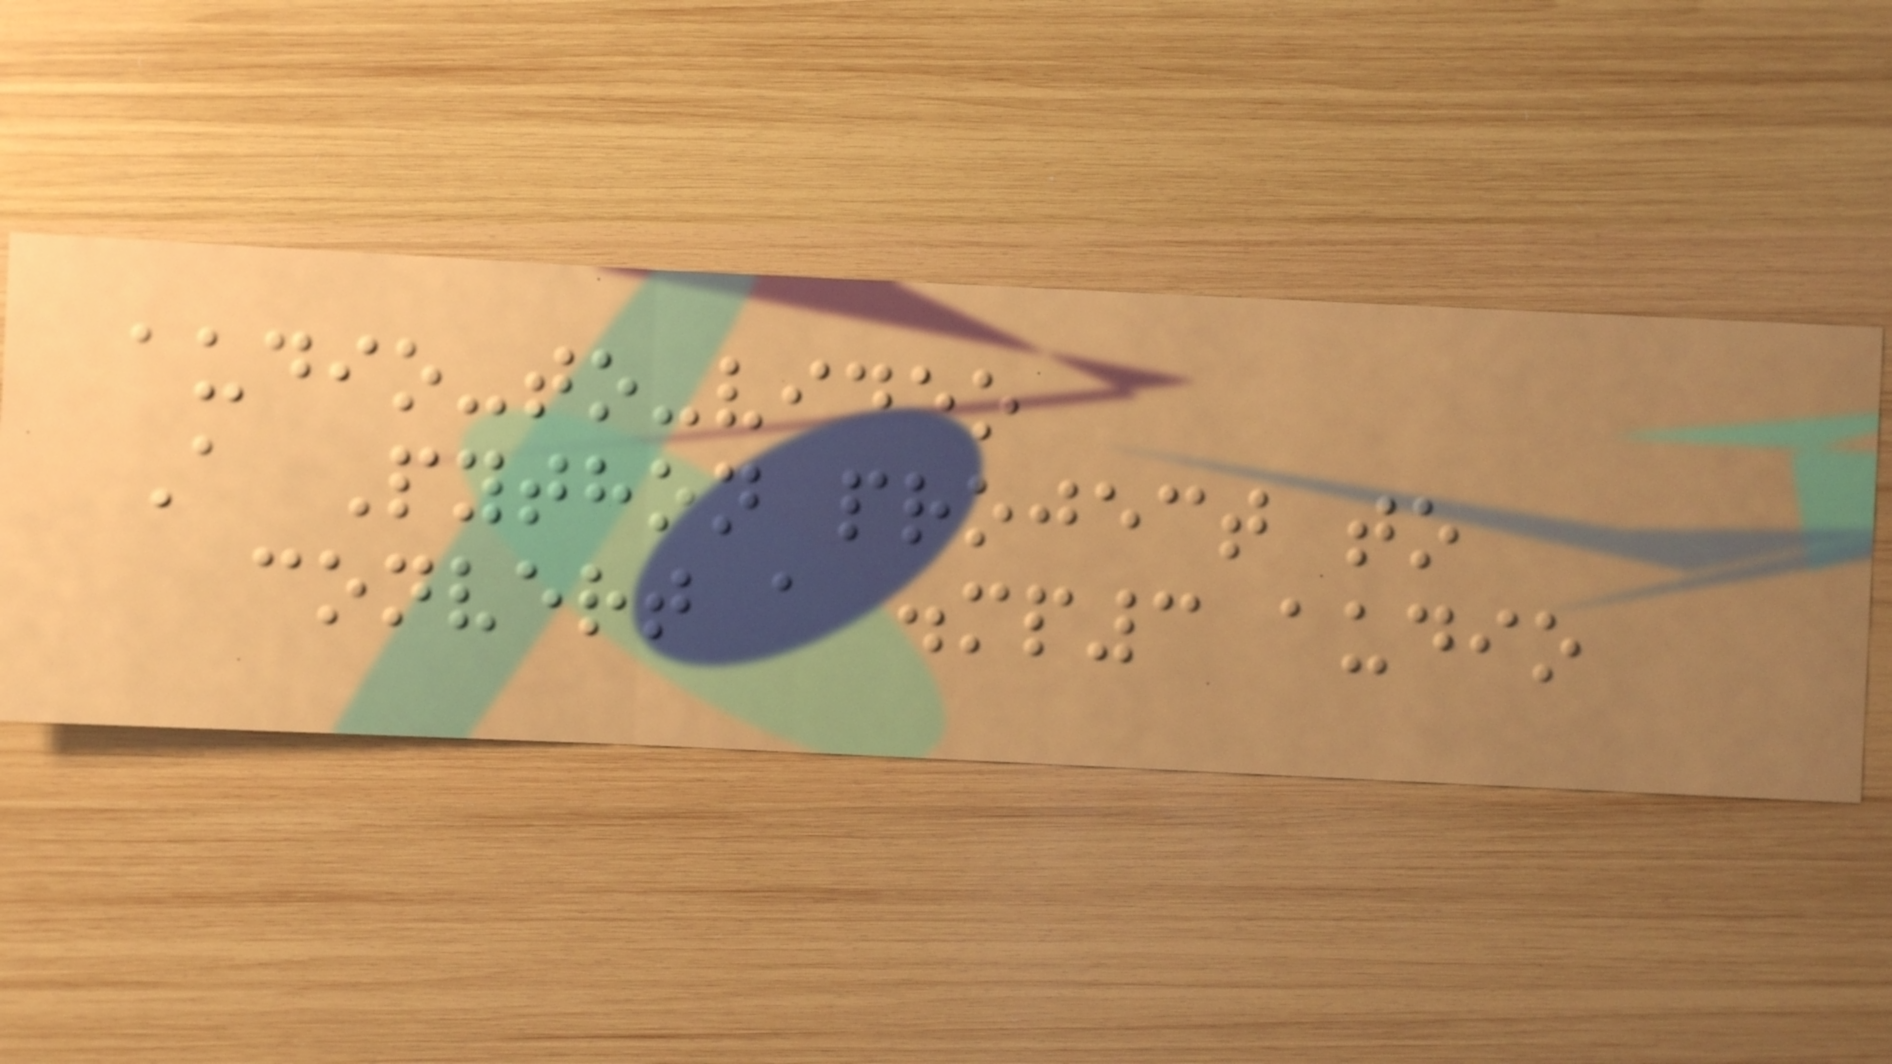audio-to-video
A Python project to
convert a .mp3 audio
